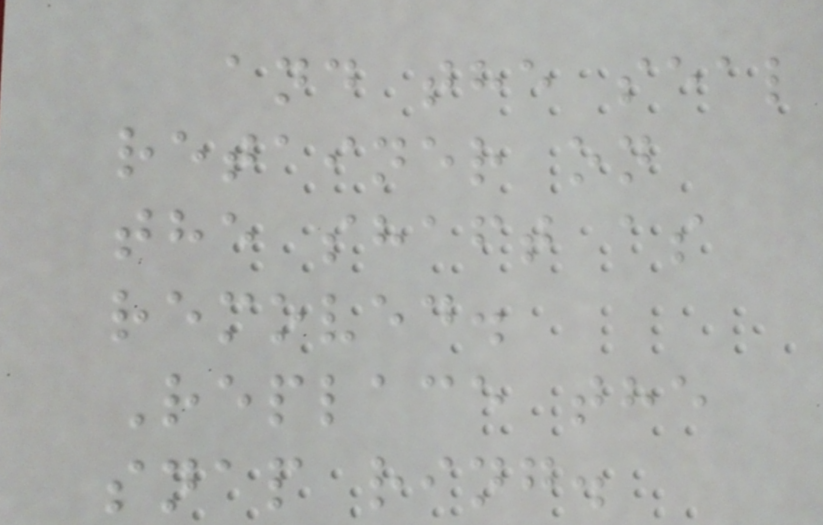and the seal
retainer on
the shaft as
removed.
Replace the
snap ring.
